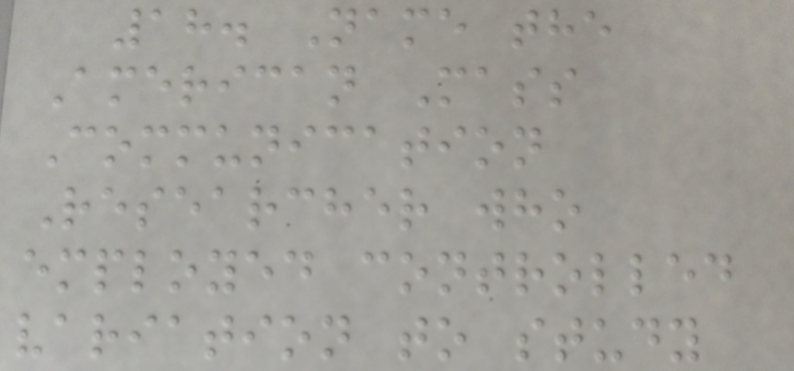18. Name the
American Mass
Communication
Researcher who
employed controlled
variation to study
